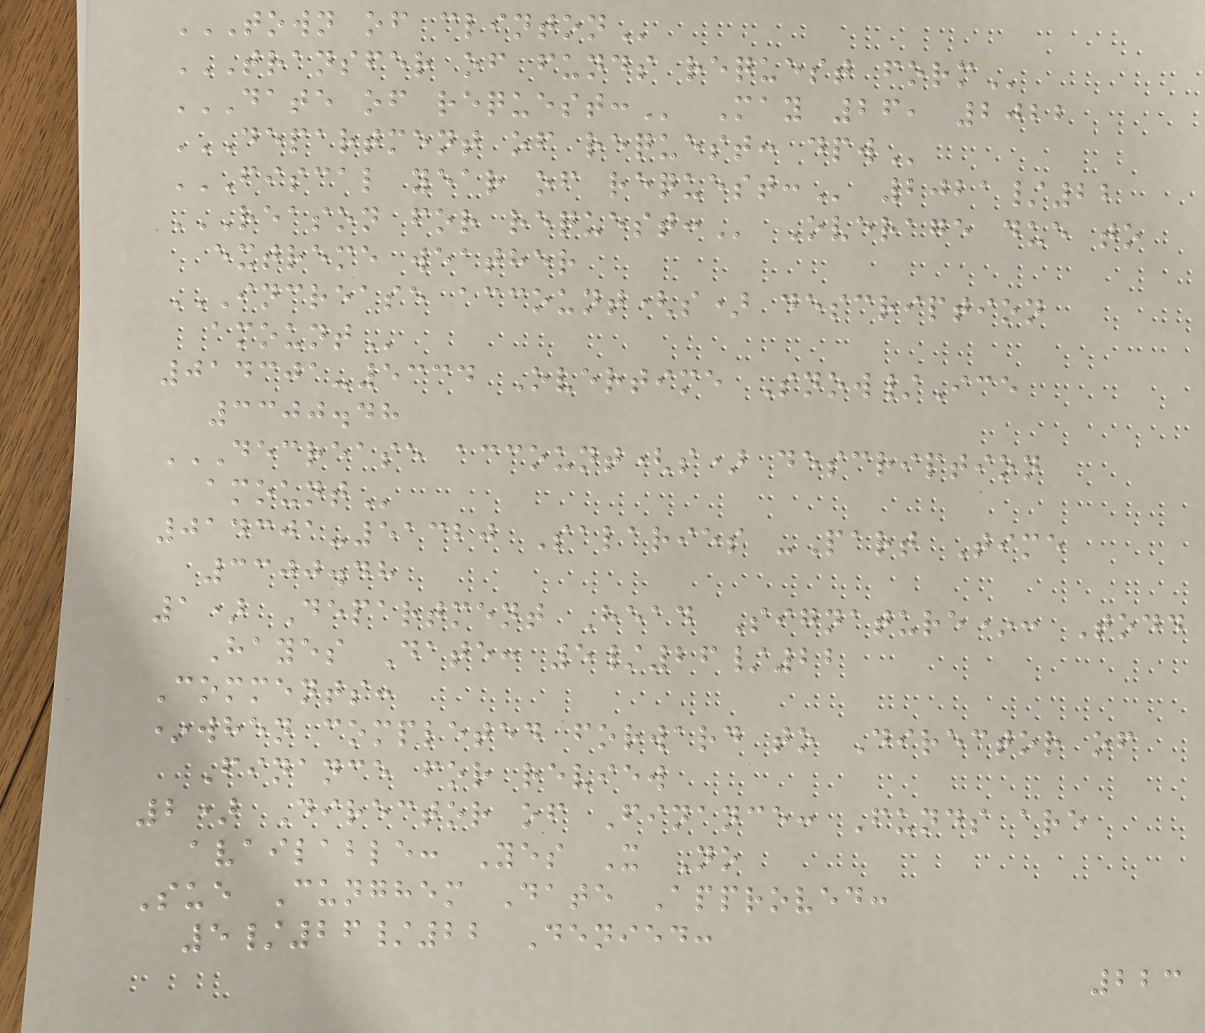TOWN OF CLINTON
TRANSFER OF FUNDS REQUEST FORM
DATE OF REQUEST: May 26, 2022
DEPARTMENT OF REQUEST: DPW
FISCAL YEAR OF REQUEST: 2021/22
REASON FOR REQUEST: Overage due to
extreme weather
INCREASE ACCOUNT(S) DESCRIPTION
AMOUNT
014301-5334 Overtime Snow/Ice
3300.48
DECREASE ACCOUNT(S) DESCRIPTION
AMOUNT
014301-51320 Salaries -Part Time
3300.48
1) Department Head Signature*: Todd
Hayes Date: 5/26/22
Comments:
*when completed forward to Director of
Finance for review
2) Director of Finance: Funds are
available: Yes X No
Sue Cunghem Date Approved:
5/26/22 Denied:
223
